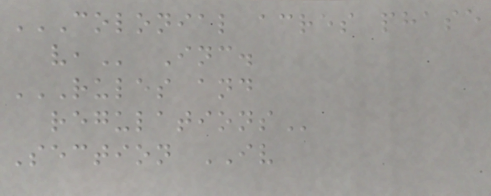COLONIAL ACRES PHASE
V, Inc.
RULES AND
REGULATIONS
Section IV
